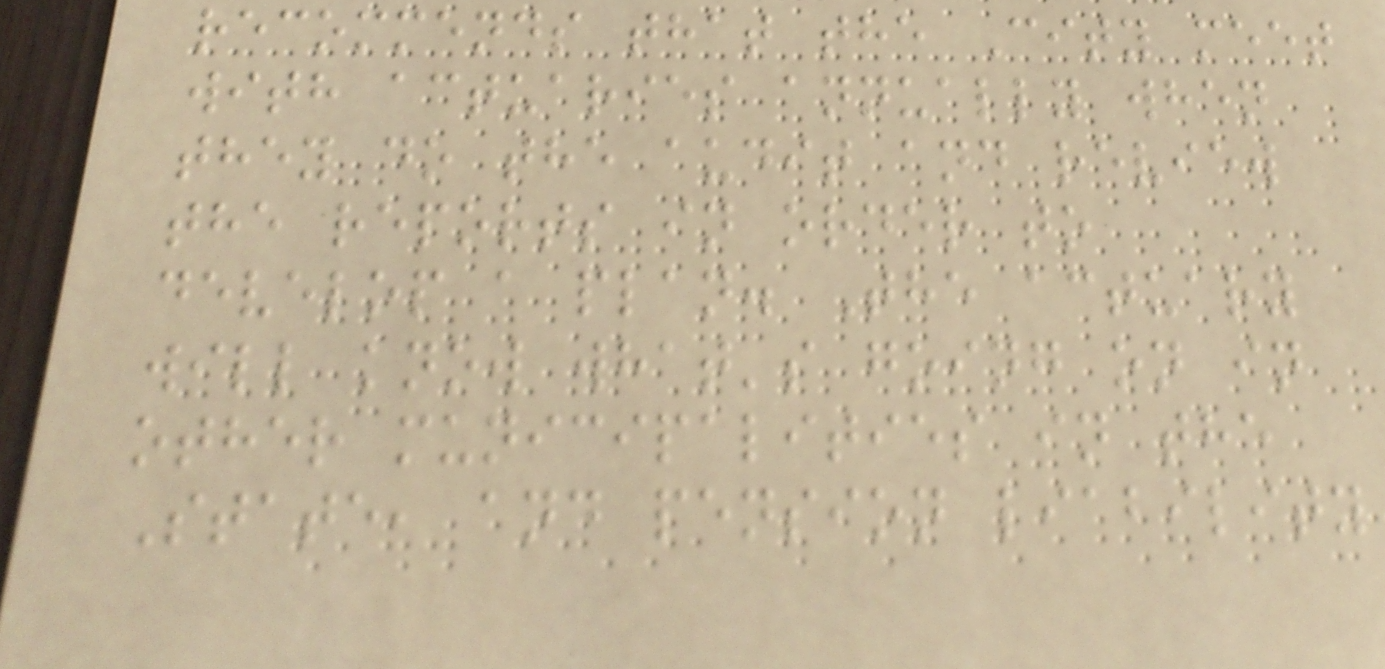recommends that the City meet
with actuaries annually when
they do the audit and review
the reports in order to
develop a plan. The actuary
will know what's going on in
other municipalities in the
State, and pension liability
